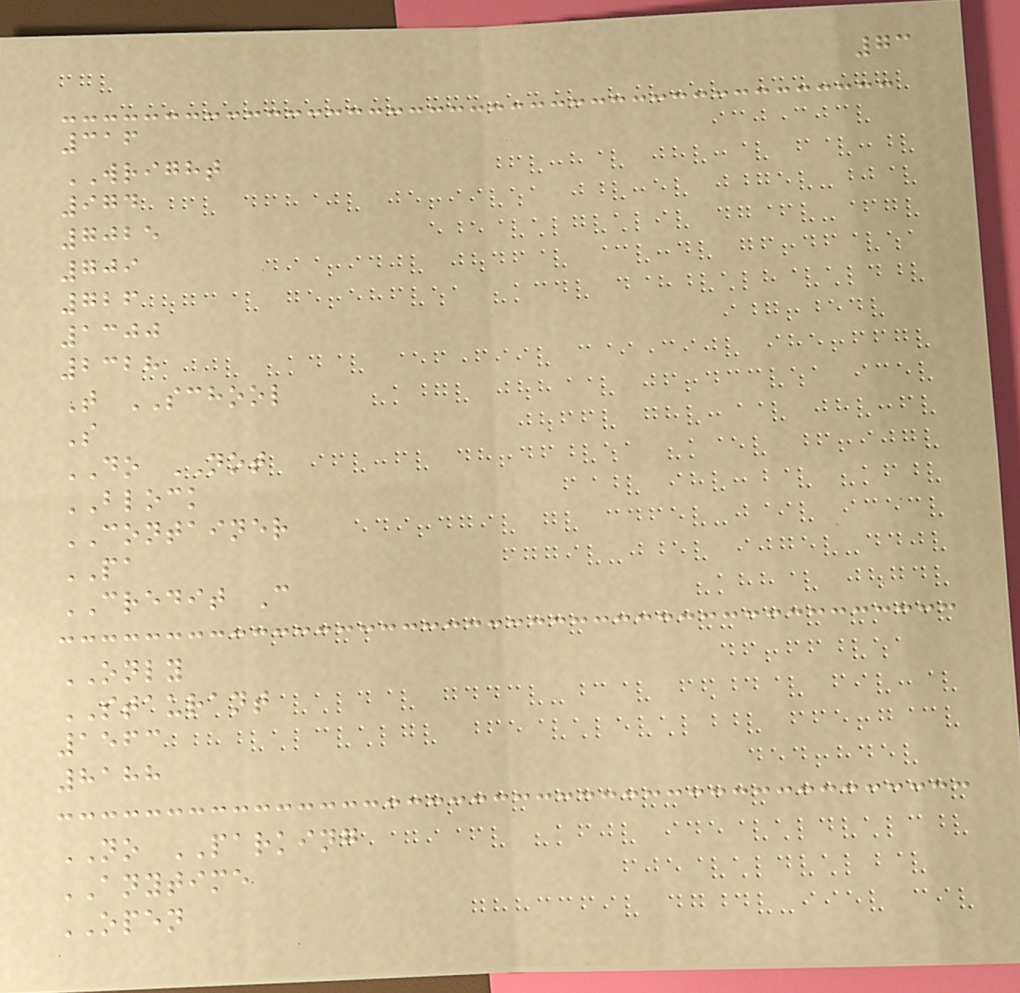73
316
WRIGHT
974
7025
709
726
1300
2328
T SCHOOL
S
DO NOT
BLOCK
CONTAINER
PA
CREDIT C
ONLY
STAURANT
1563
8188
NO PARKING
ANYTIME
OPEN
